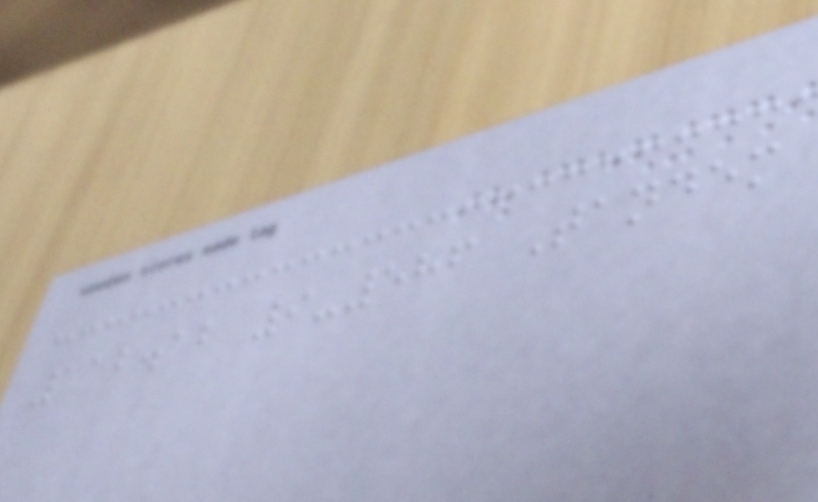112.12 9-586 Tandem
